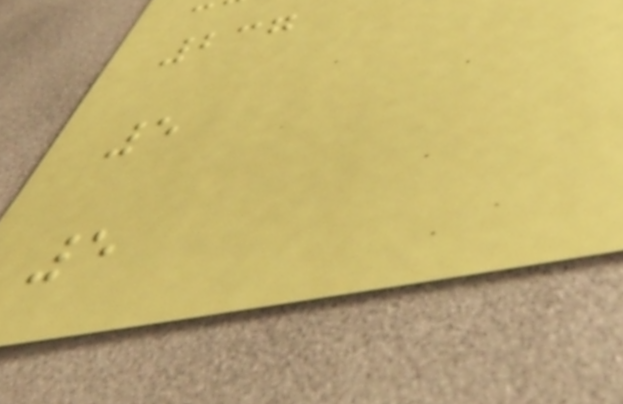237
5
5
